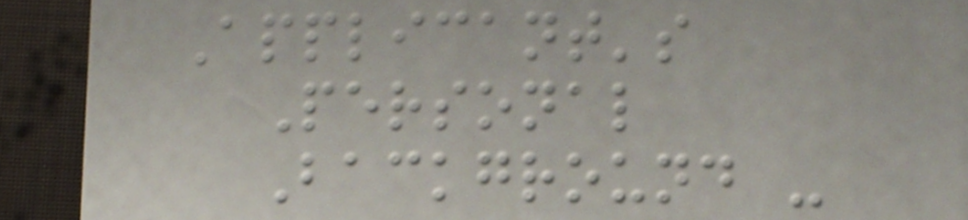Applicant's
Personal
Background -
